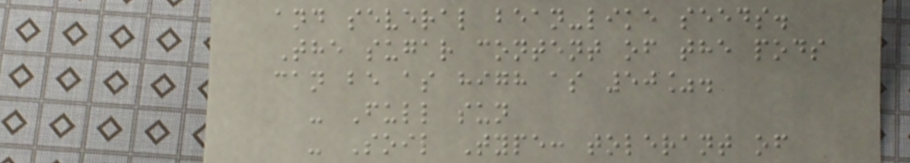and several bean-like seeds.
The sugar content of the pods
can be as high as 50%.
- Full sun
- Soil Type: tolerant of
